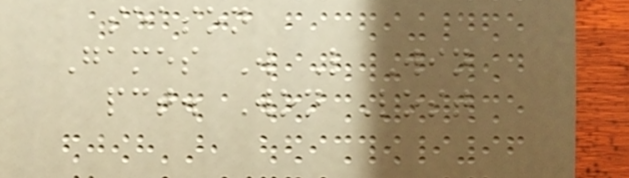season
Games W L Win
pct. Won Lost
